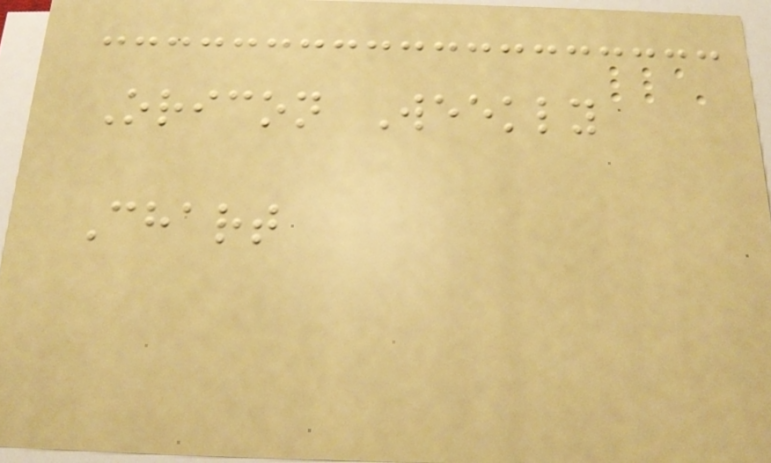Oricon Weekly
Chart
